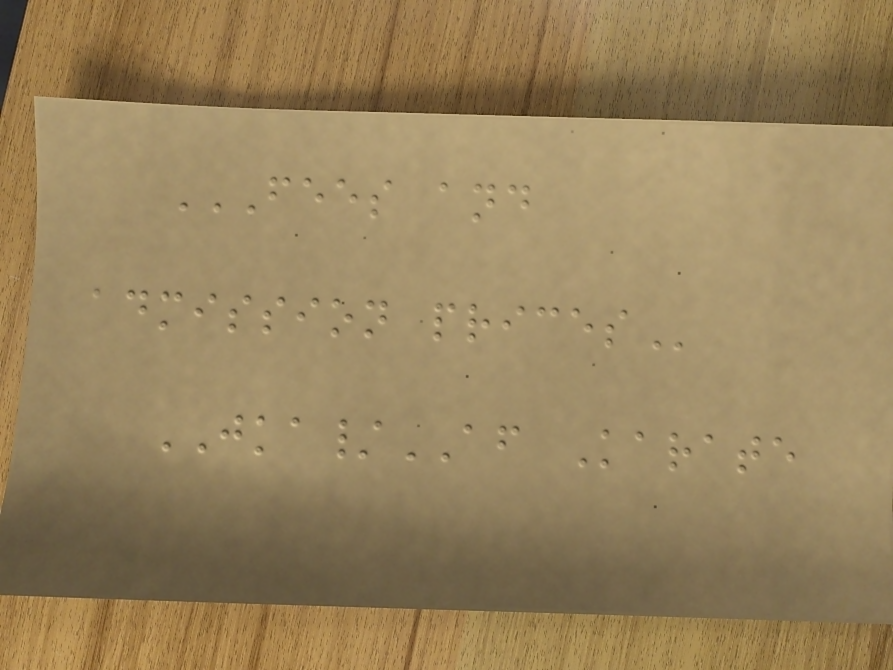FEES AND
ADMISSION PRICES
JKA/AF Karate
